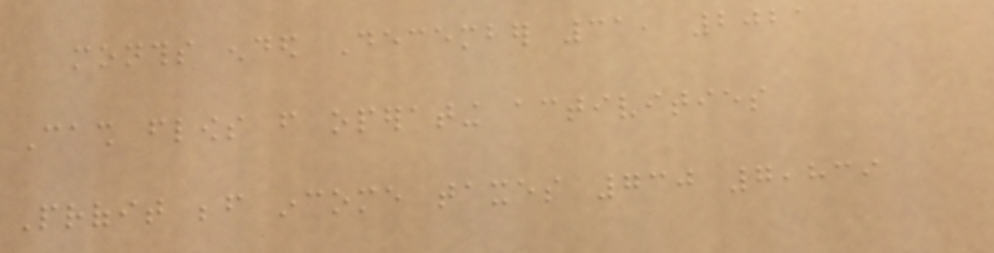months ended December 31, 2021
Cash flows from operating activities
Profit before income taxes 730 7,839
